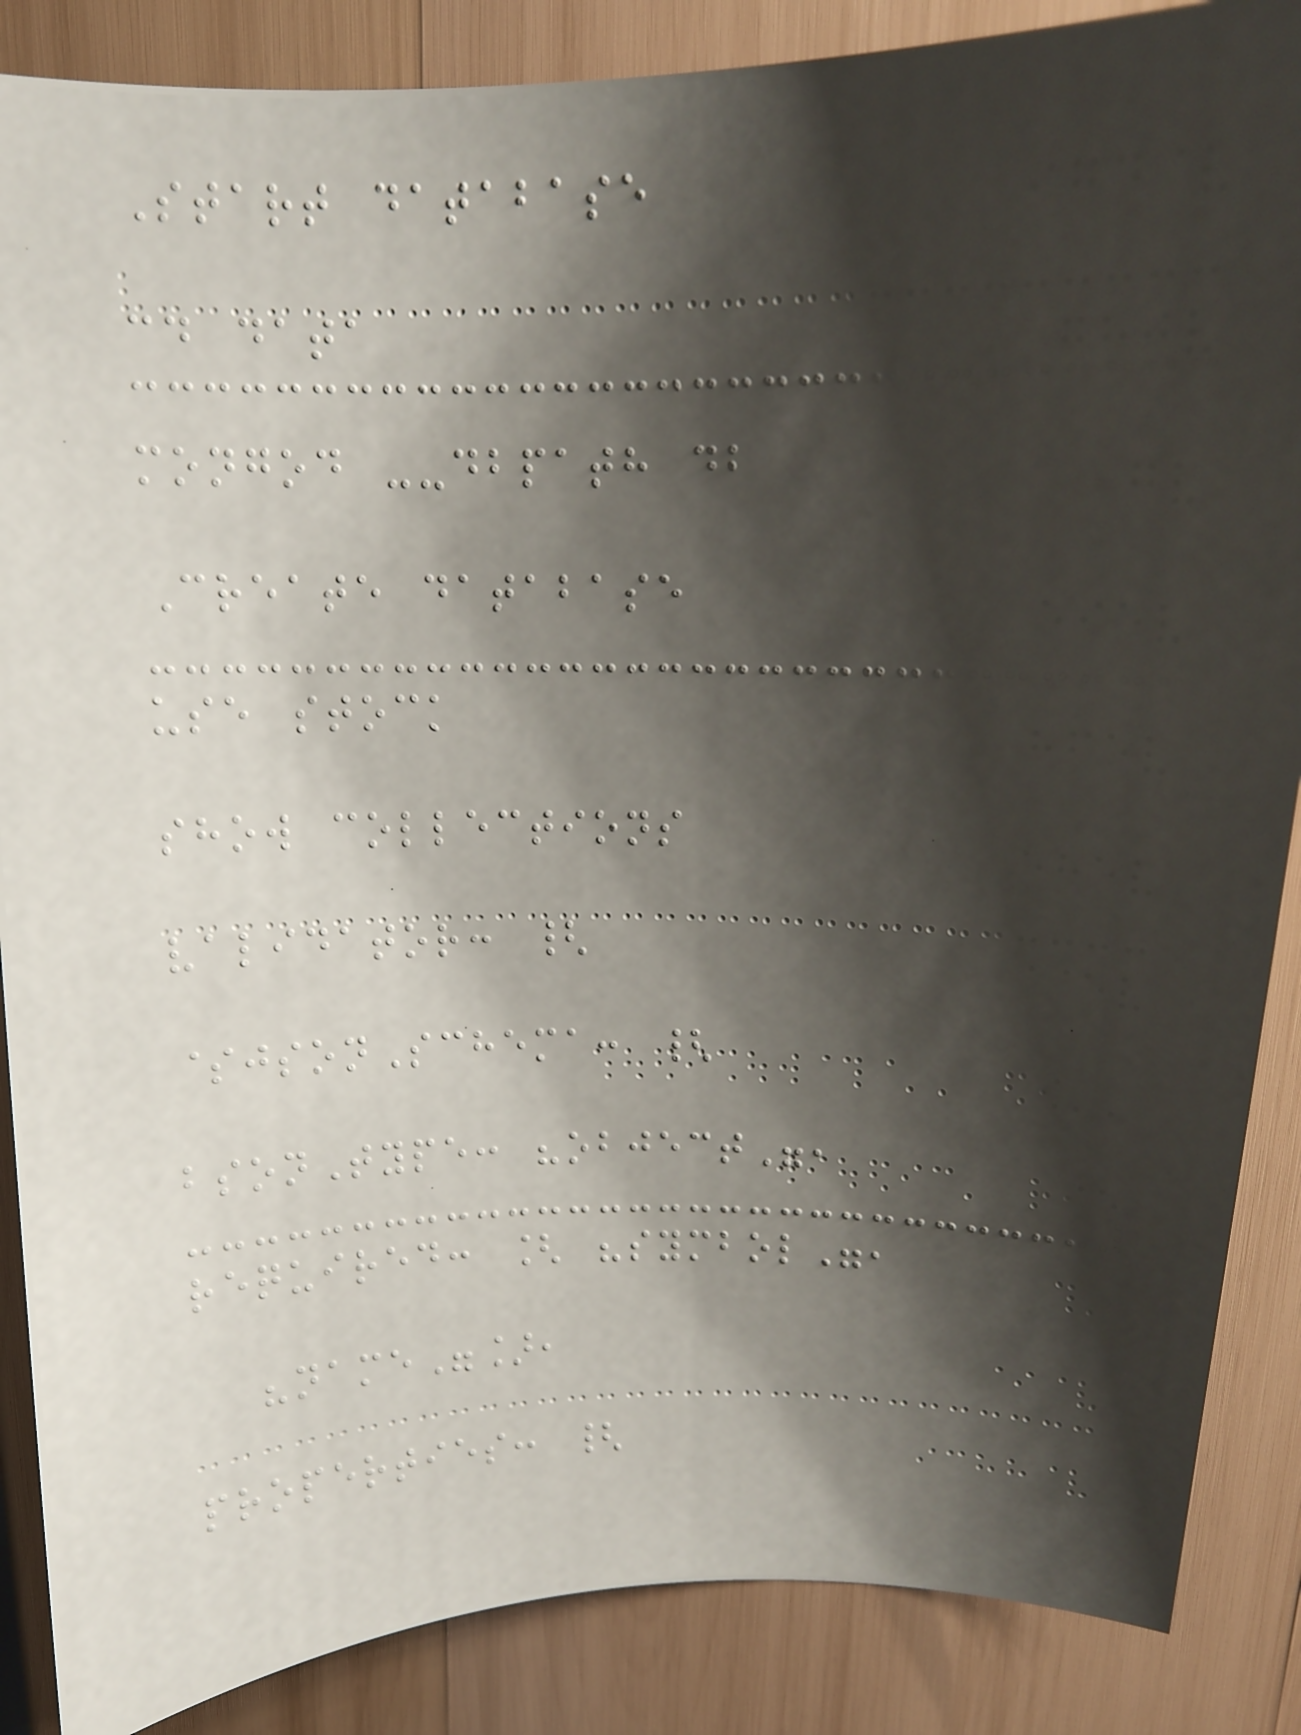Start database
cd data
mongod --dbpath db
Create database
use stock
show collections
validator: {
$jsonSchema: {
bsonType: "object",
required: [ "symbol",
"name"],
properties: {
